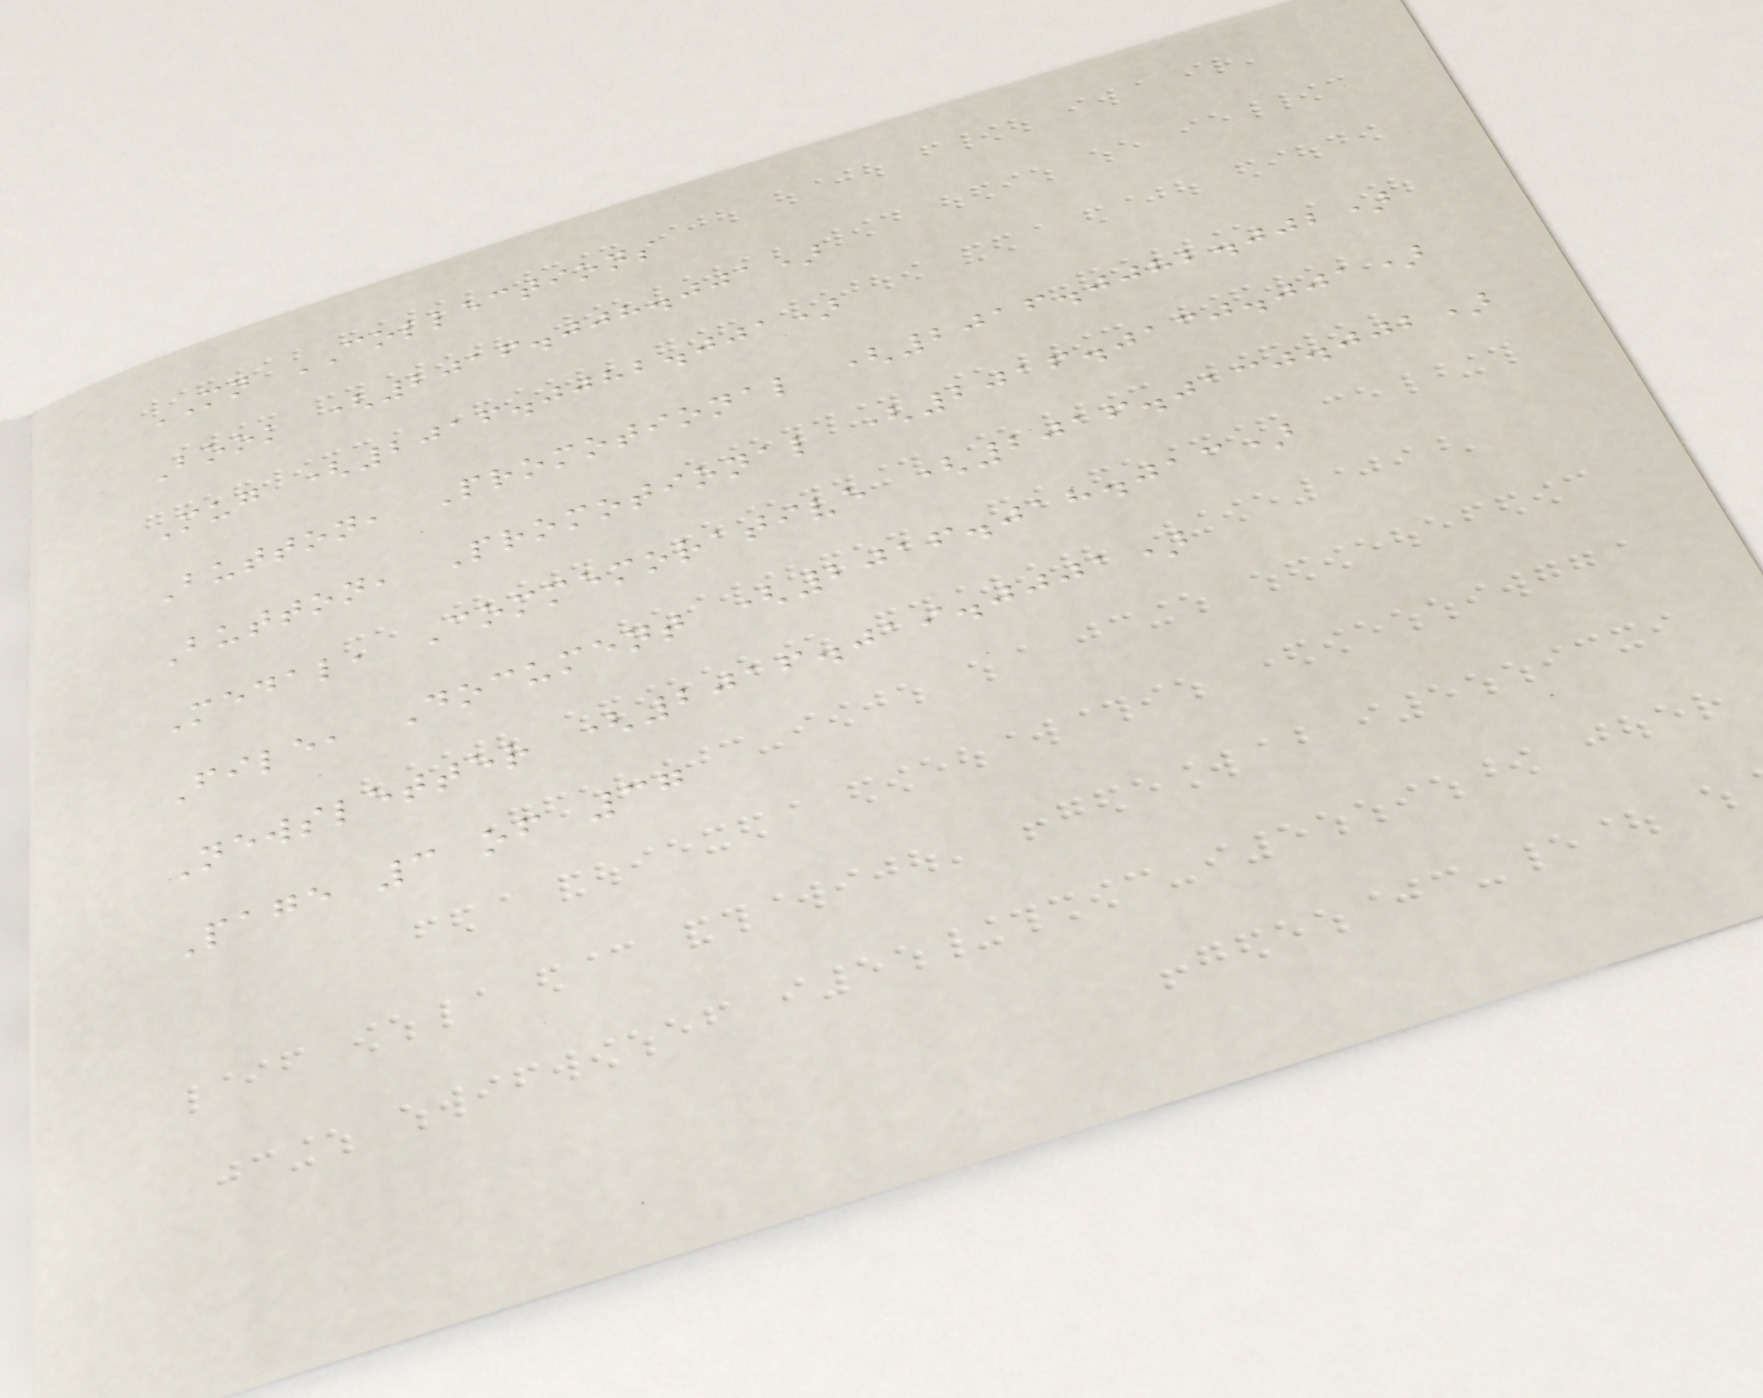MN COLLECTIONS
Book (2016.008.001)
Mug (2016.0082.001)
Button, Promotional (2016.0082.002)
Button, Promotional (2016.0130.001)
Medal, Commemorative (2016.0130.002)
File, Document (2016.018.013)
Newsletter (2016.019.0001)
Page 3 of 37
